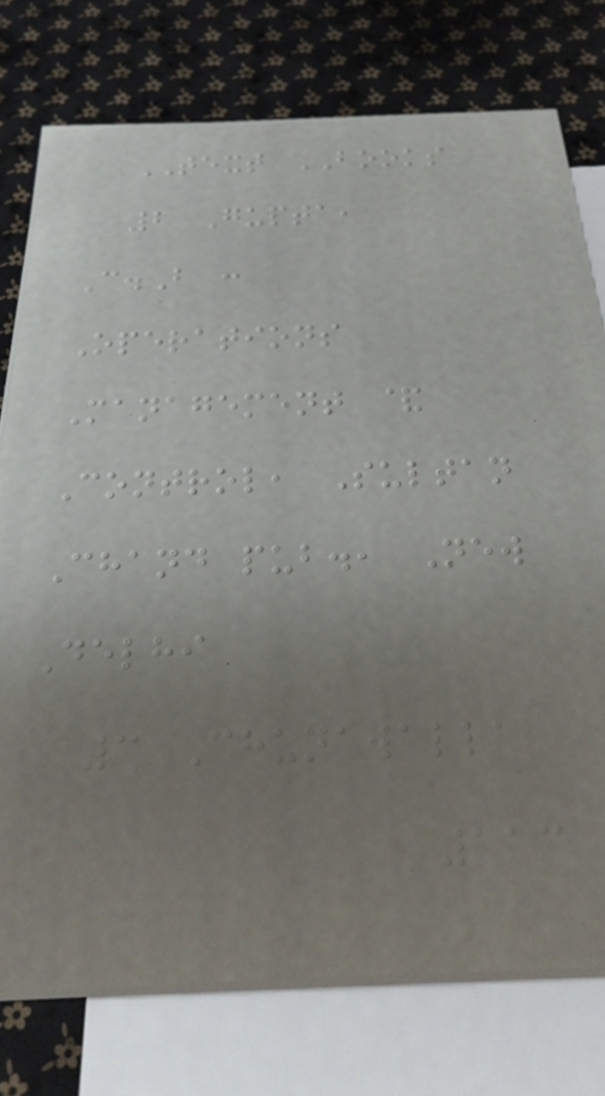TEXT BOOKS
2 Gupta,
C.B :
Operations
Management &
Control, Sultan
Chand pub., New
Delhi
3 Chunawalla
113
